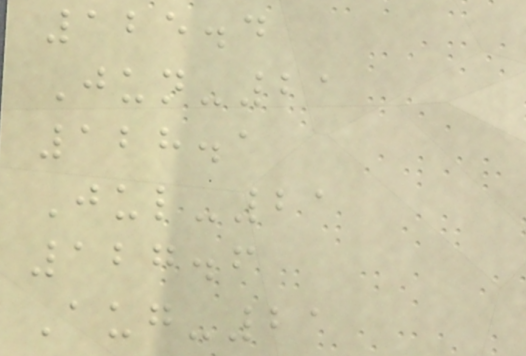125.4
Jun-21
128.1
Jul-21
127.6
Aug-21
